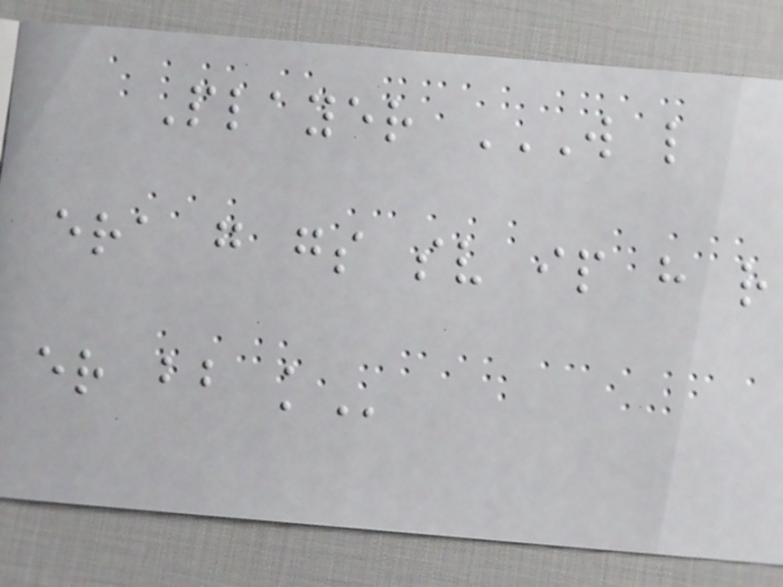Player W L
ERA G GS SV IP H R
ER BB K
